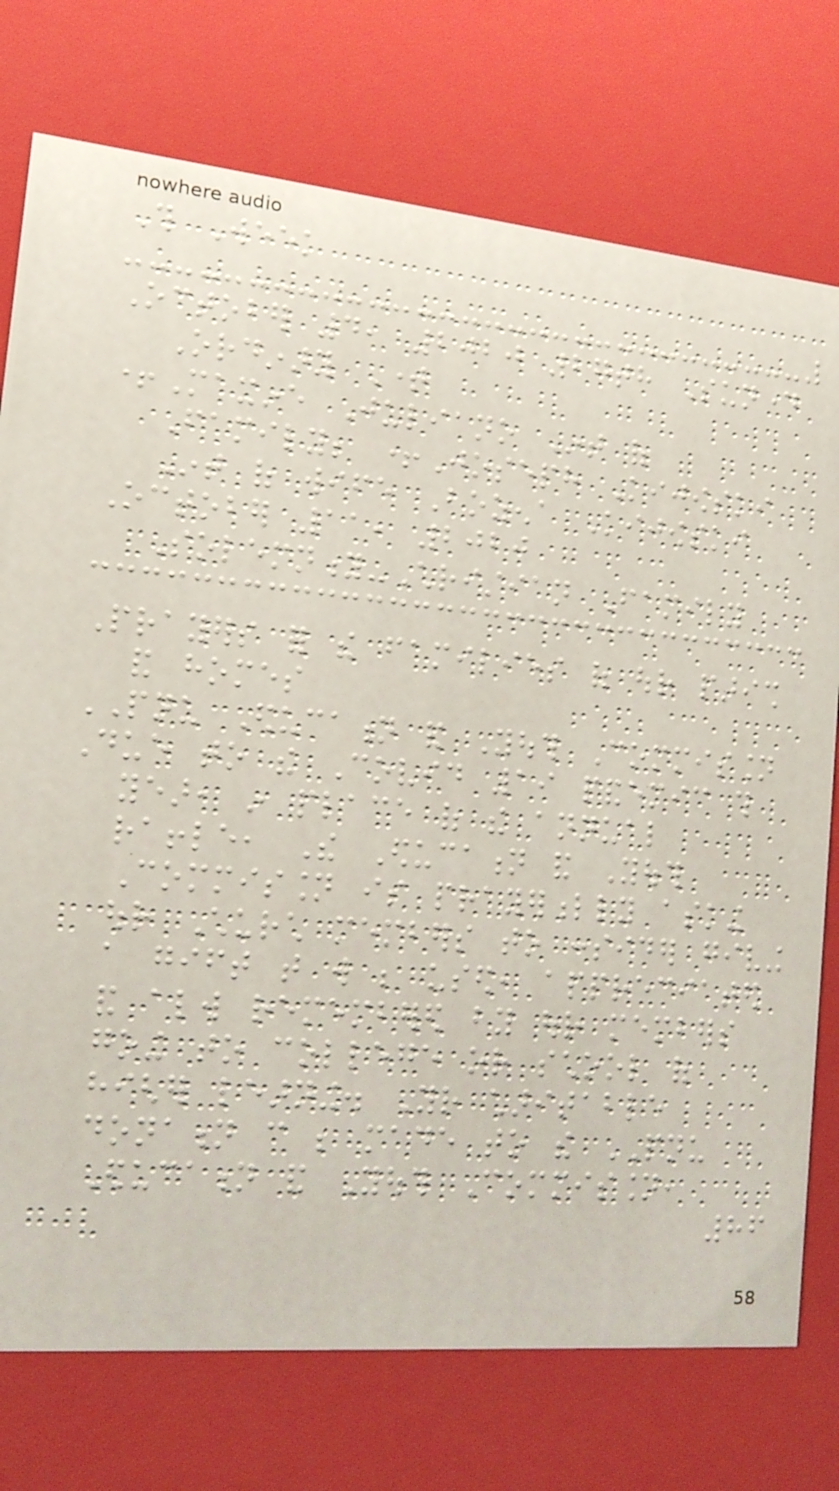This Week
October 4, 2020 27th Sunday
Ordinary Time
+Maxine Juliano Int of
Family; +Joseph Kijowski
Int of wife Bozena Kijowski
October 11, 2020
Solemnity-Christian Family
Prayers for the families of our parish
and homes
PNU Education and Youth Commission
Due to the Covid 19 pandemic this
year, in place of the annual
raffle, The Education and Youth
Commission is prayerfully asking
our Church members to consider giving
a gift that will be used, appreciated
and always remembered by our members
going to college or school of
higher learning. Your charitable
donation can be made to the PNU
Education and Youth Commission,
86
